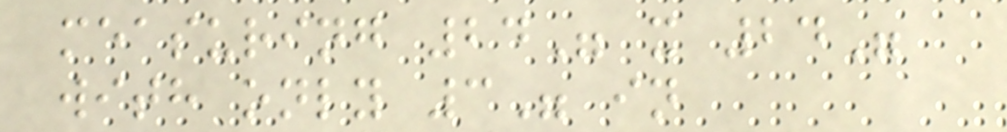measuring 24" x 24"
with only 3" in
